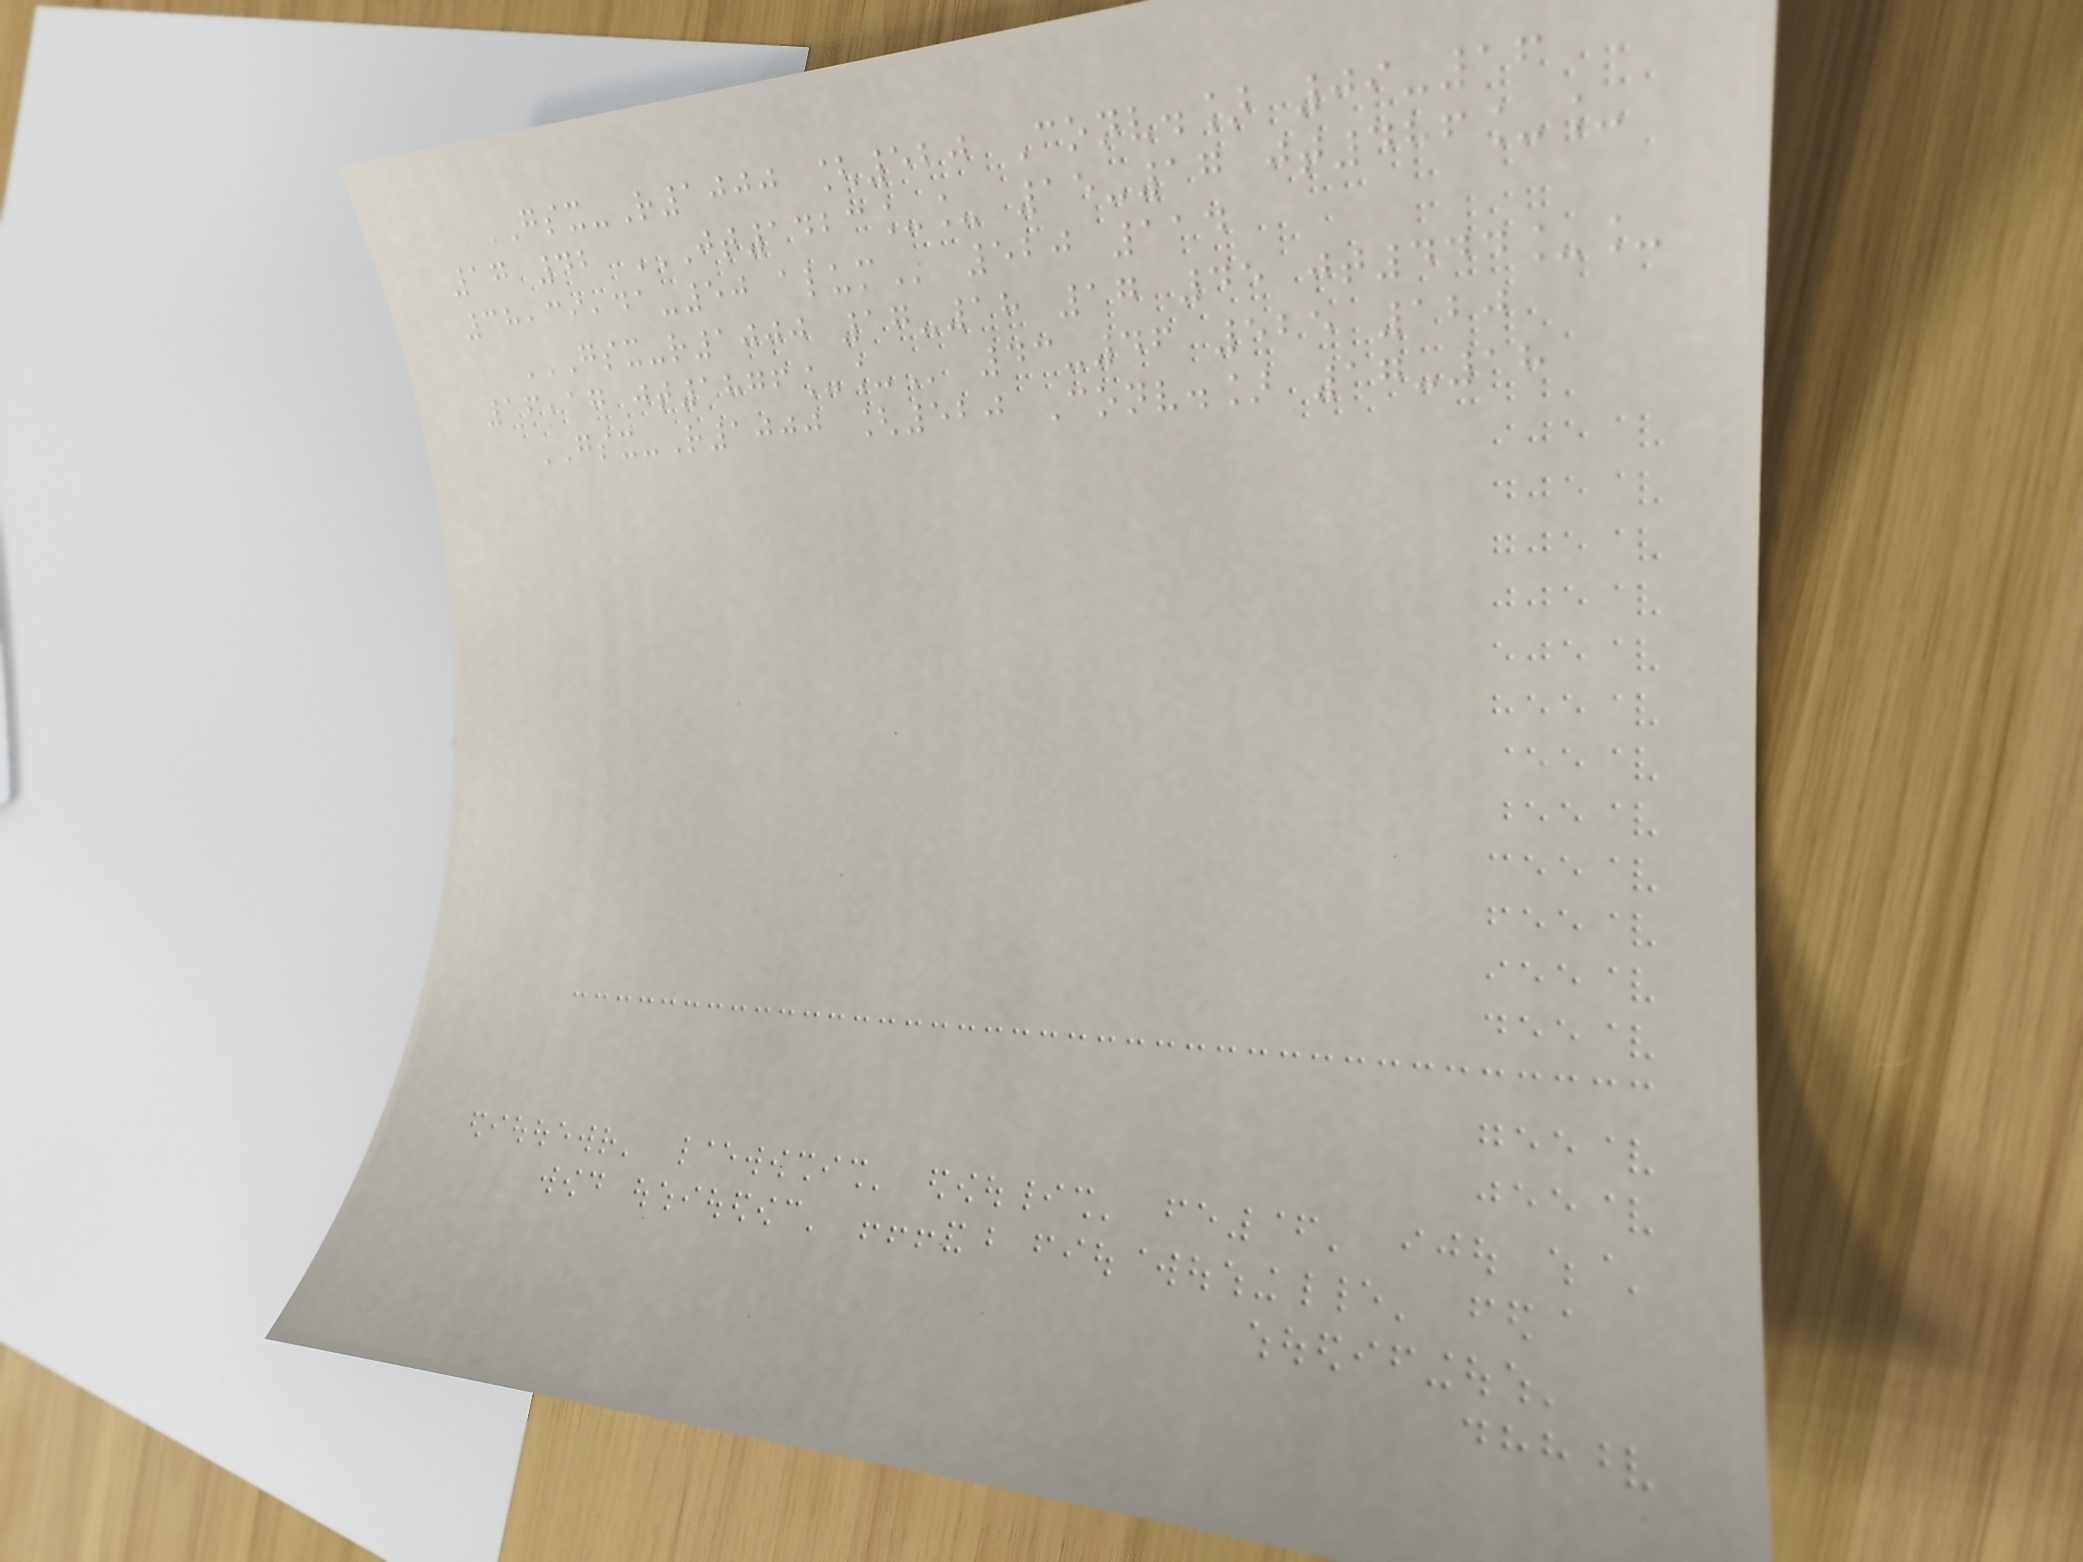GSX-R1000 [520 Conv.] 09-16
17 42 JT1423__ 15-17 JT486__
38,39,41-50 ALUM 520 114
GSX-R1000 17-18 17 45 JT444__
16,17 JT1876__ 43-46 525 120
GSX-R1000 [520 Conv.] 17-18
